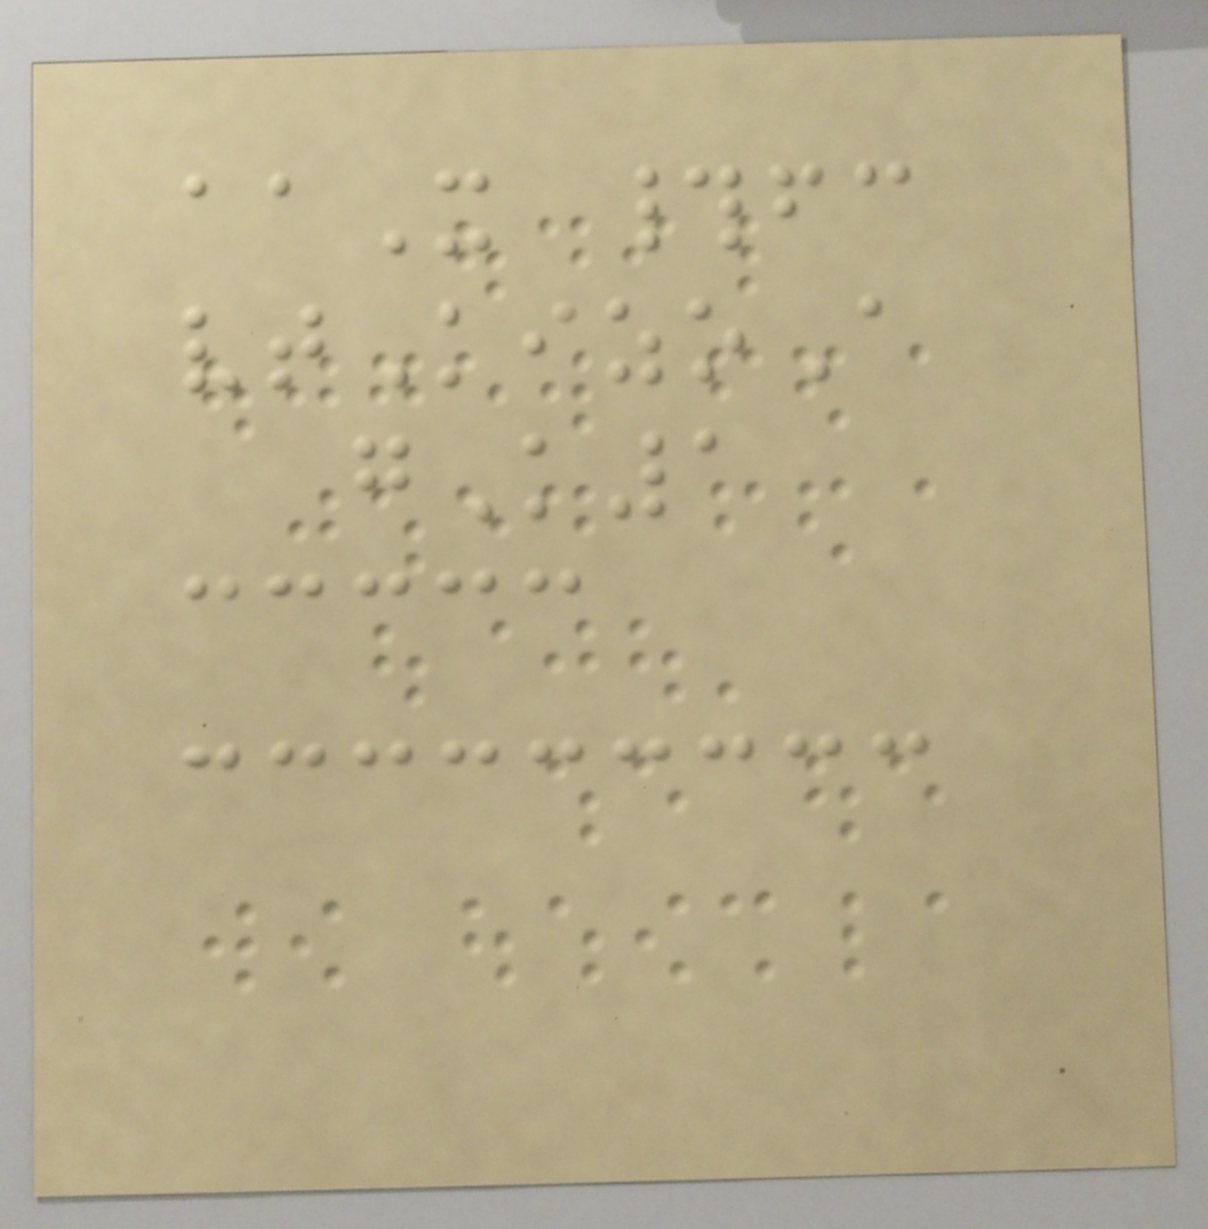aaX #fc
vtKizoA
gK1
